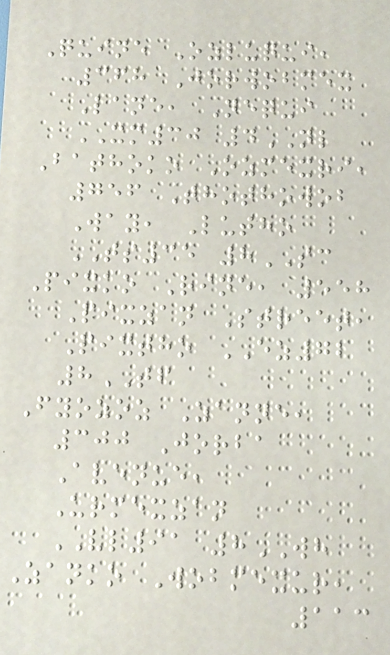Quine Ozluqui,
368 Jorwobmex
Lane, Nequi
XM30 4NL
Bathoko Ozmexri,
756 Thothowob
Way, Lutho
TS35 8SC
Pixko Rine, 558
Pixzan Street,
Pixtho EZ72
8TF
Fyozoz Zanne,
300 Jorba
Avenue,
Urmexzan
VL91 8WH
Zanko Wobmexur,
113
